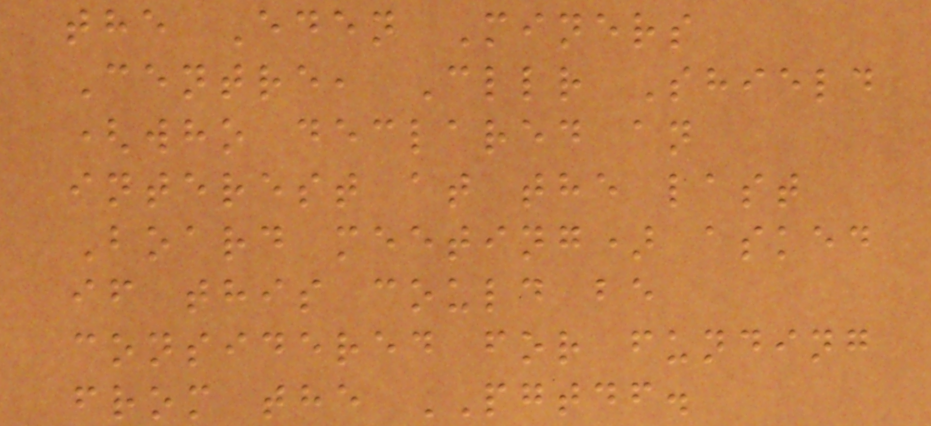the Eden Miners
Centre, Cllr Shield
(who declared an
interest at the last
Board meeting) asked
if this could be
considered for funding
from the PGTDF.
